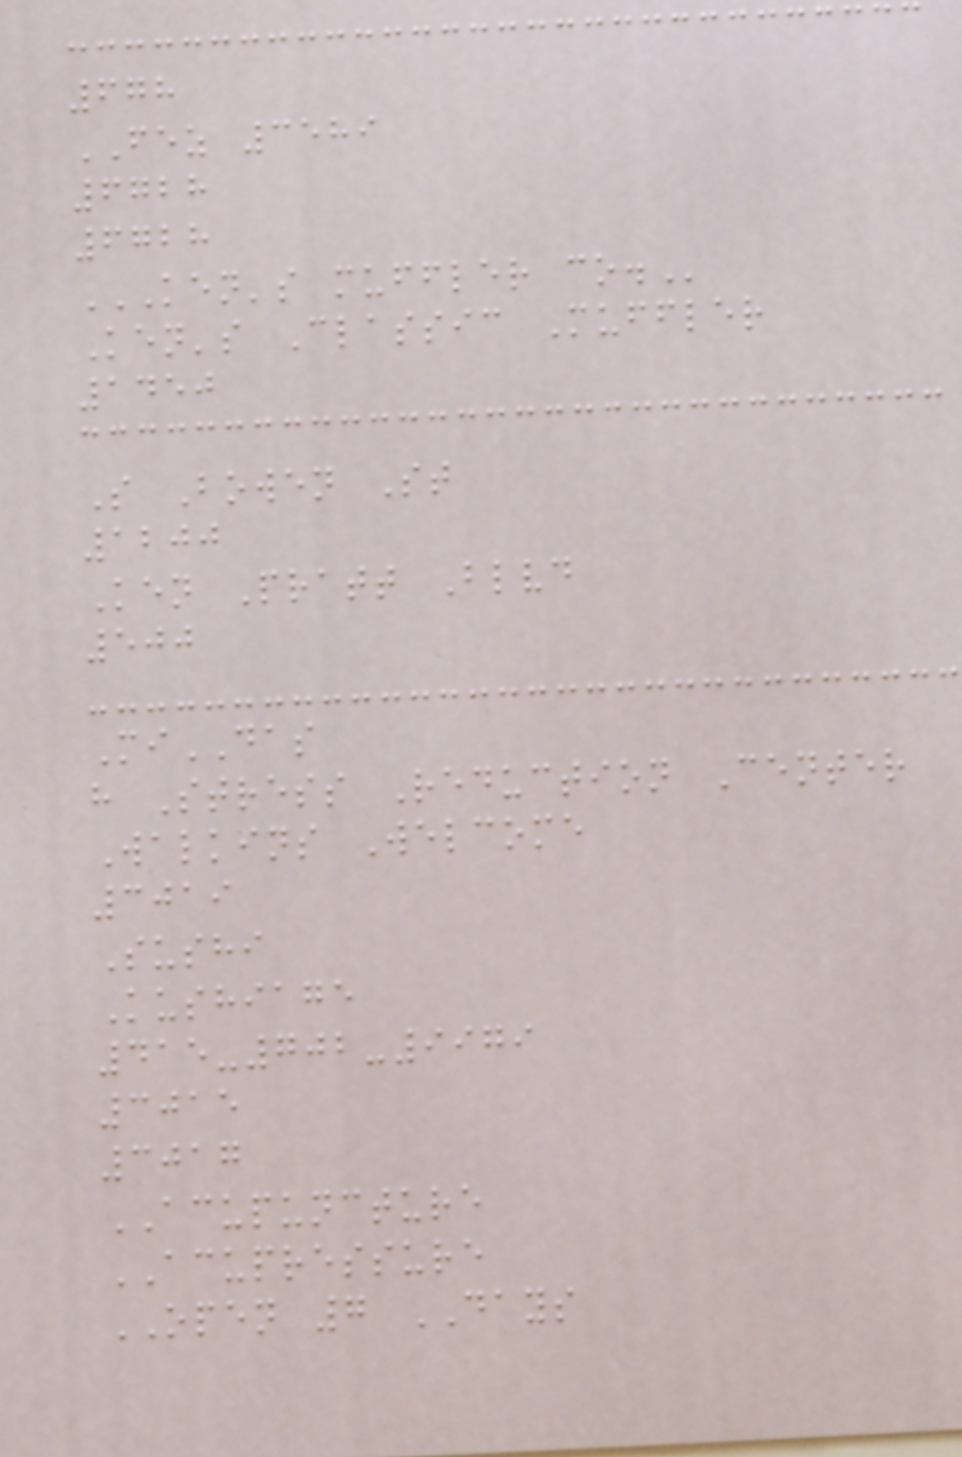678
FEZ 3589
6728
6728
KEN'S MUFFLER CO.
Ken's Classic Muffler
1450
S Bowen St
1200
Ken Pratt Blvd
500
MiDAS
h Stress Reduction Center
Walkins Welcome
3019
Sushi
Kushiage
415-702-9979
3015
3017
ACUPUNCTURE
ACUPRESSURE
OPEN 7 DAYS
